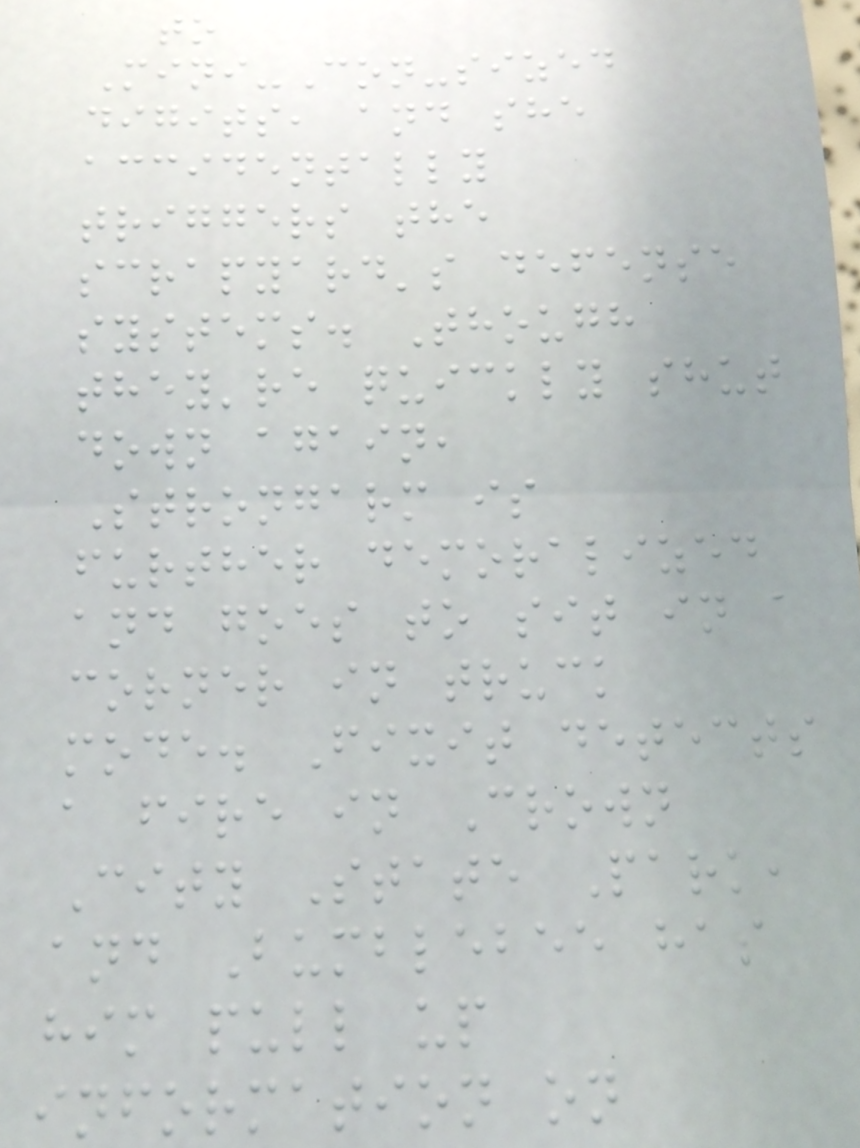to
Mini-Con-sized
digits, and she
accidentally
triggers the
scrapyard's defense
systems. Though
they're quickly shut
down again,
Strongarm is
further demoralized
and goes to sit in a
corner in truck
mode. Fixit detects
a fire in Crown
City State Park,
and Bumblebee has
him pull up
information on
